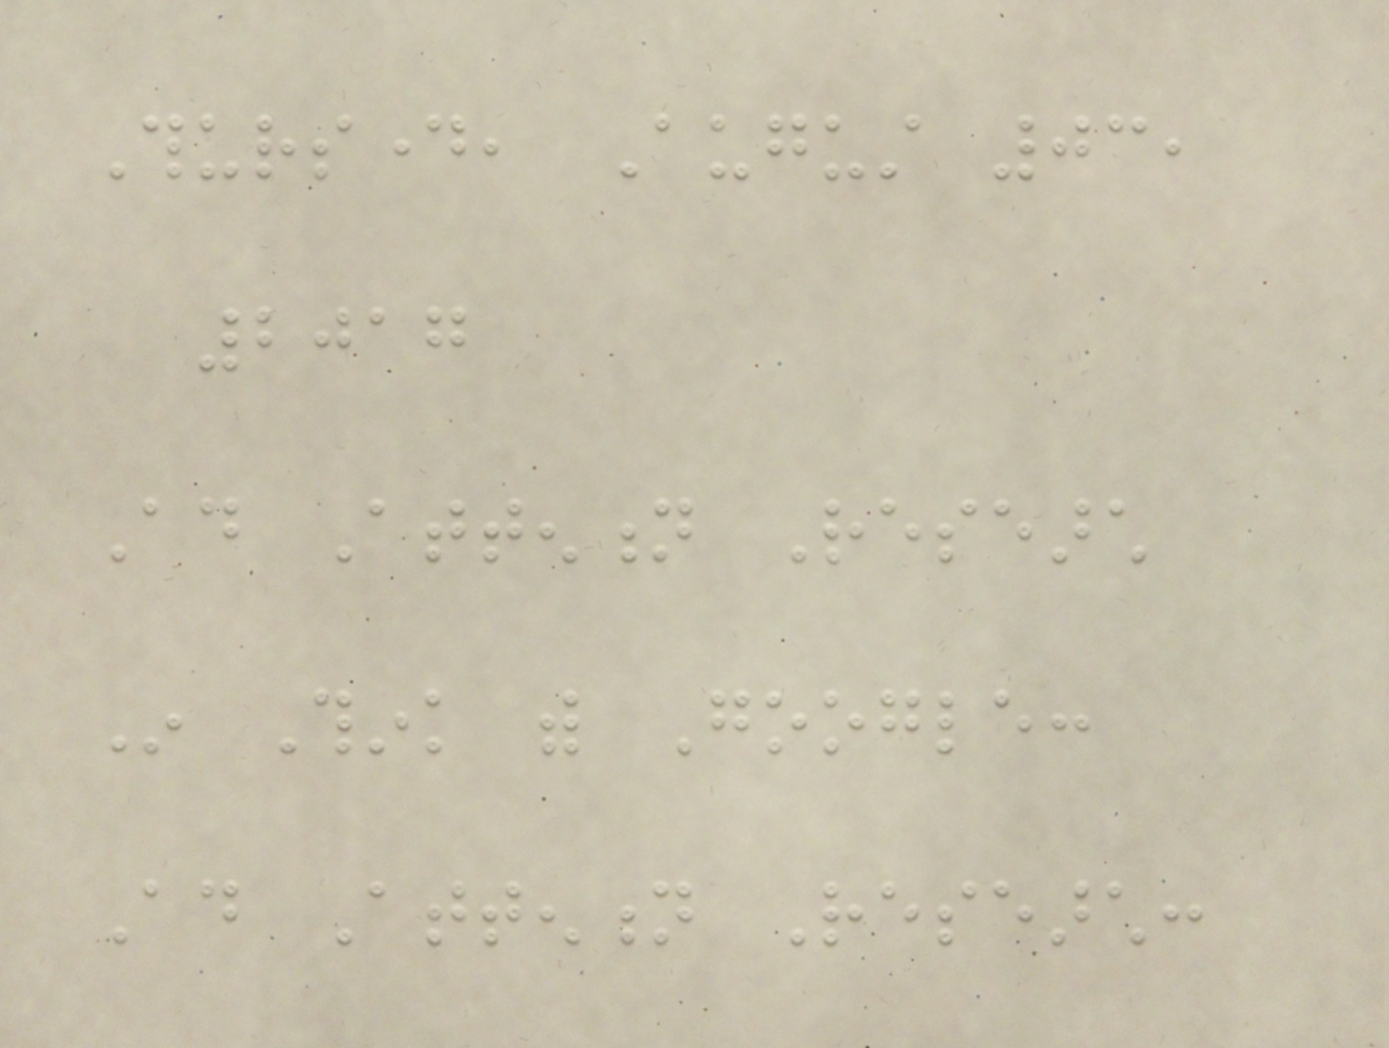Thursday, August 03,
2017
Ad Attention Research
In Think with Google:
Ad Attention Research:
